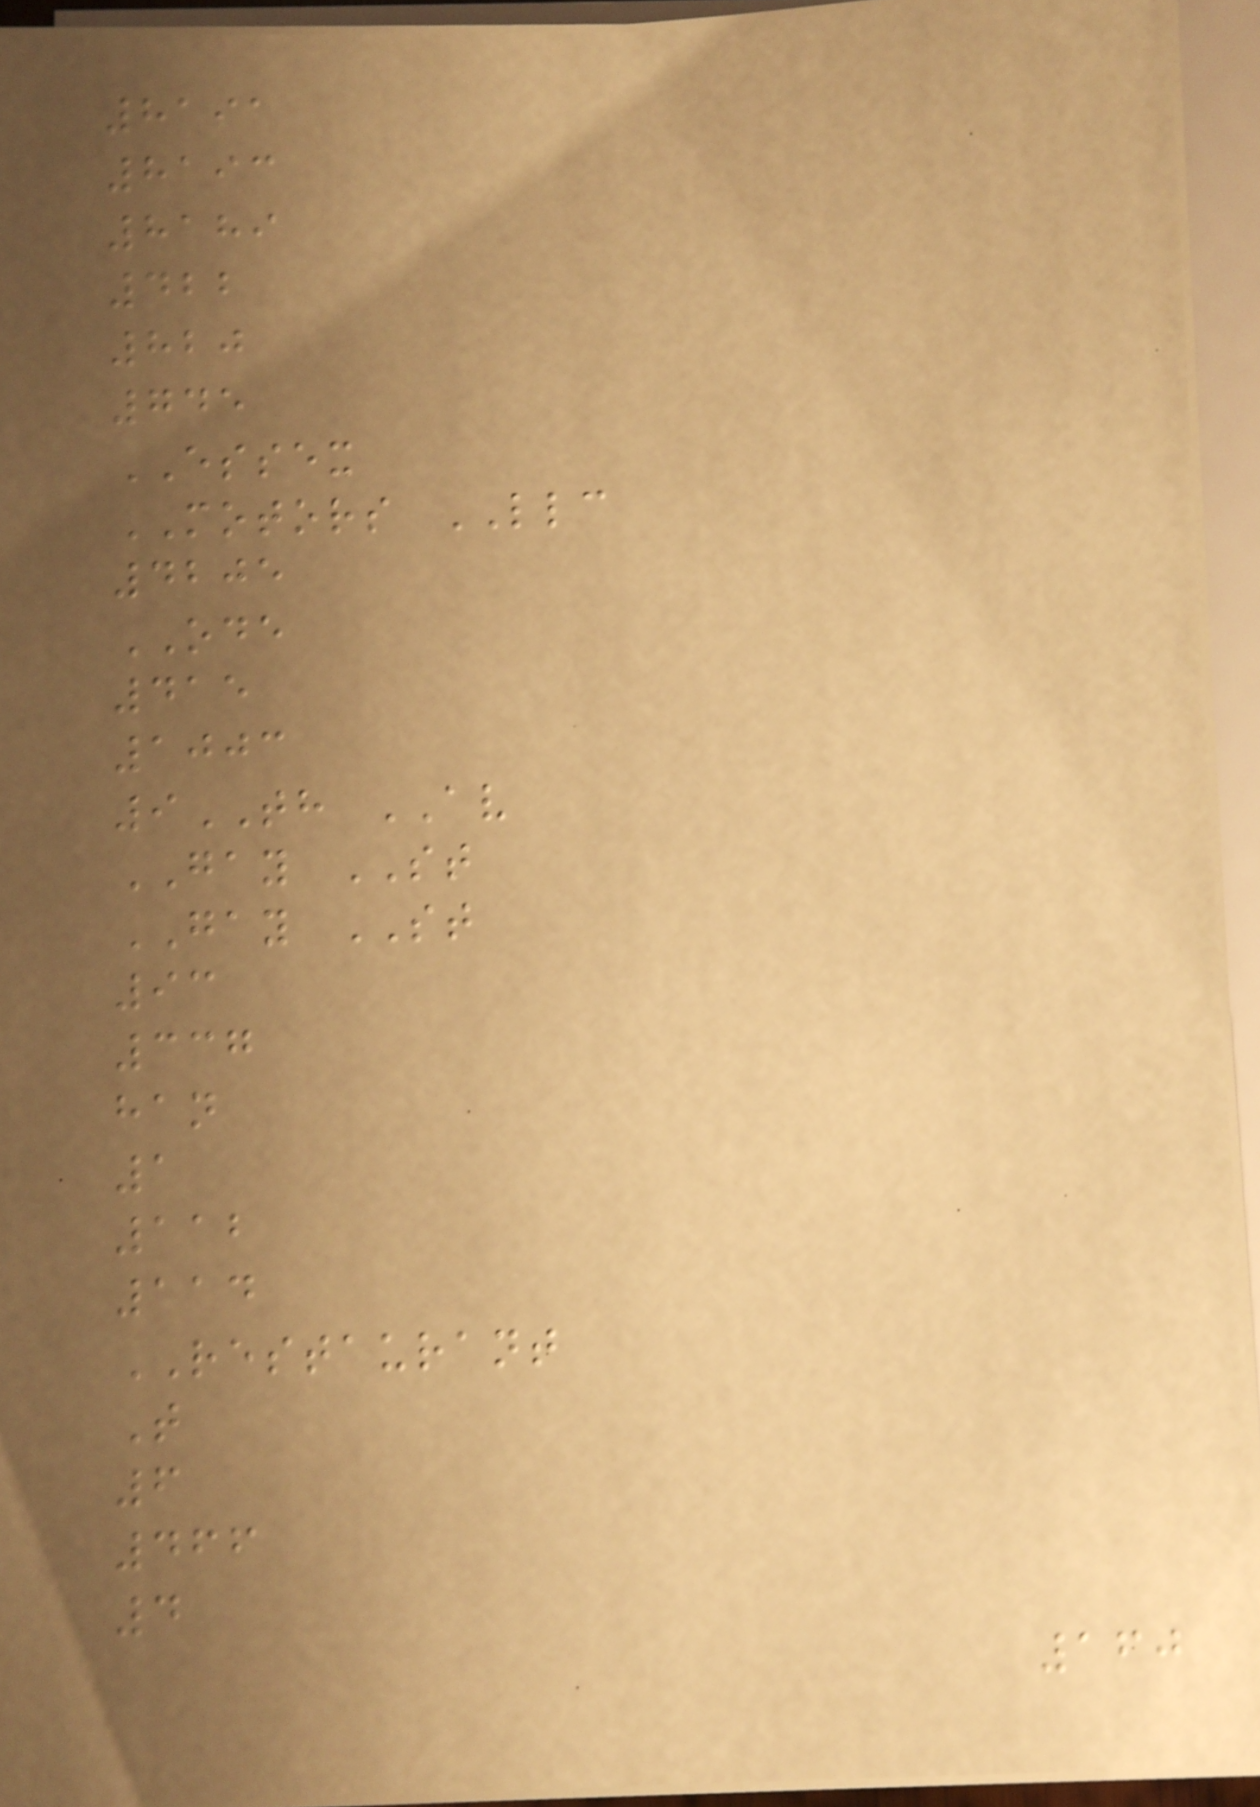8191
8193
8189
422
820
745
ESSEX
MOTORS LLC
4205
ODE
415
1003
9TH AV
GAY ST
GAY ST
93
337
han
1
112
114
RESTAURANT
T
6
466
4
160
